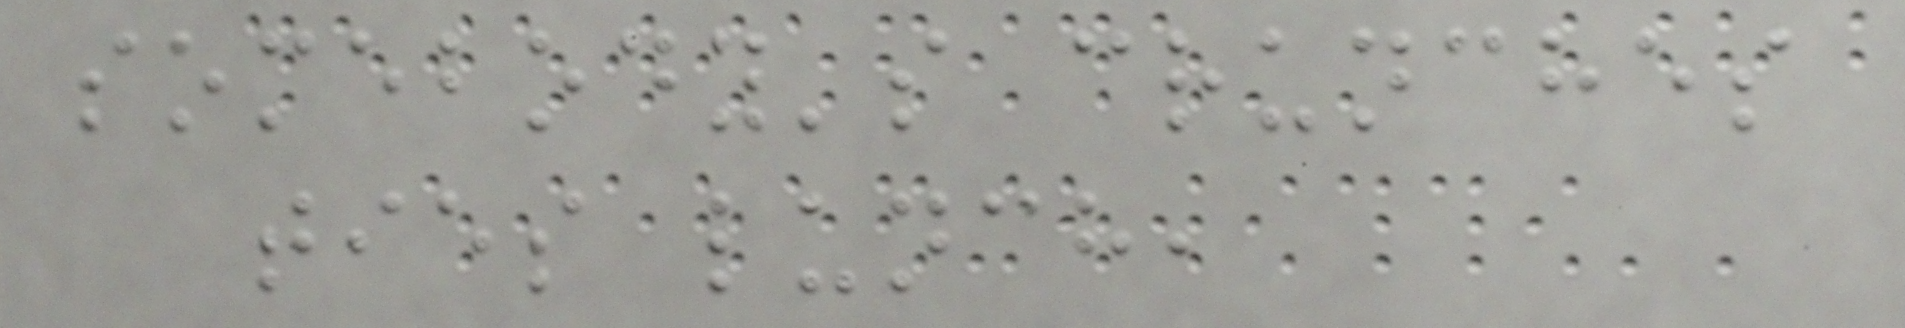somebody's crunches
ties lunch,
